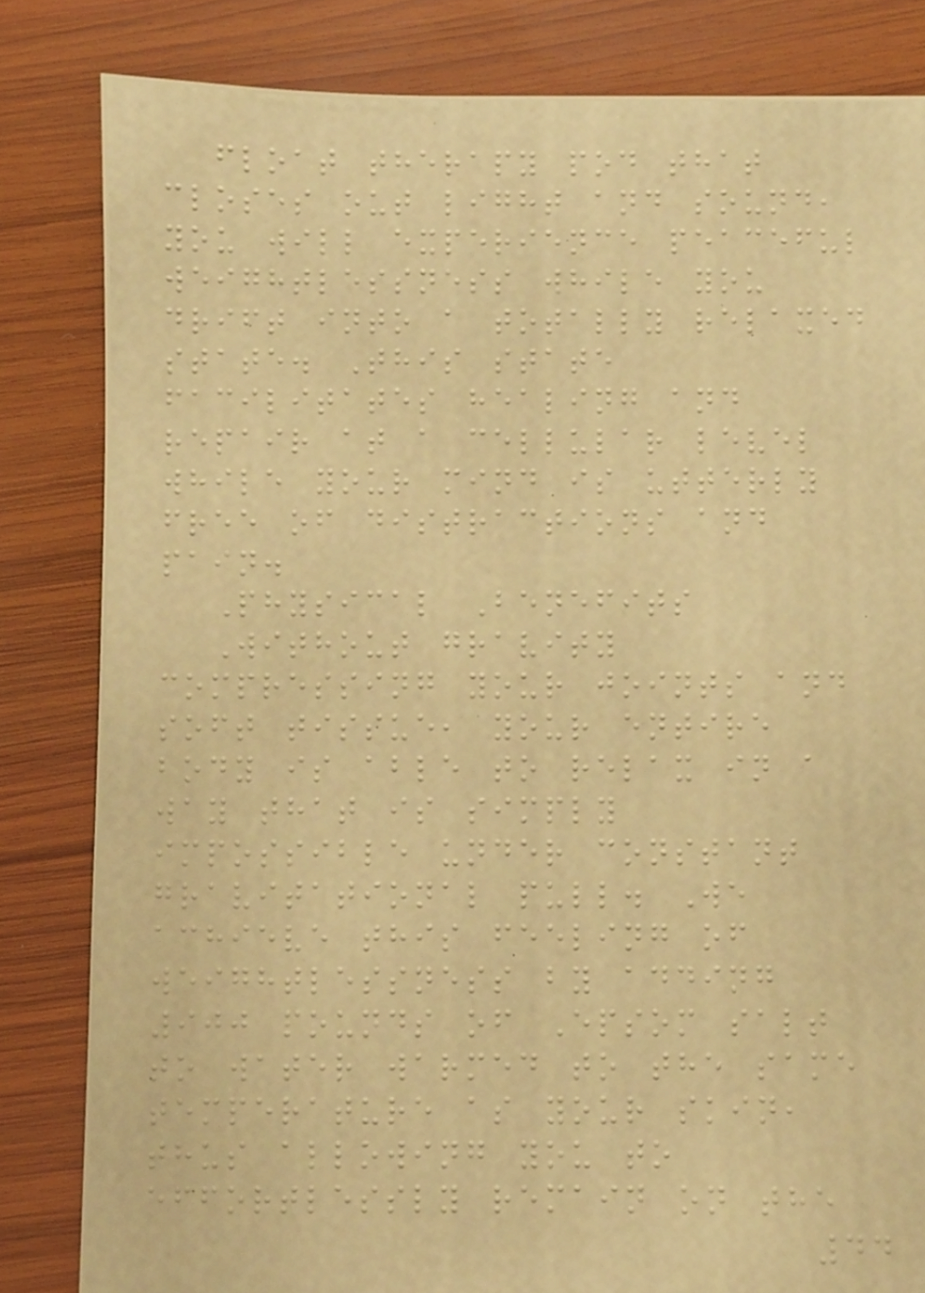float therapy pod that
closes out light and sound,
you will experience peaceful
weightlessness while you
drift into a totally relaxed
state. This state
facilitates healing and
repair at a cellular level
while your mind is utterly
free of distractions and
pain.
Physical Benefits
Without gravity
compressing your joints and
soft tissue, your entire
body is able to relax in a
way that is simply
impossible under constant
gravitational pull. We
achieve this feeling of
weightlessness by adding
900 pounds of Epsom salt
to water warmed to the same
temperature as your skin,
thus allowing you to
effortlessly remain on the
44
